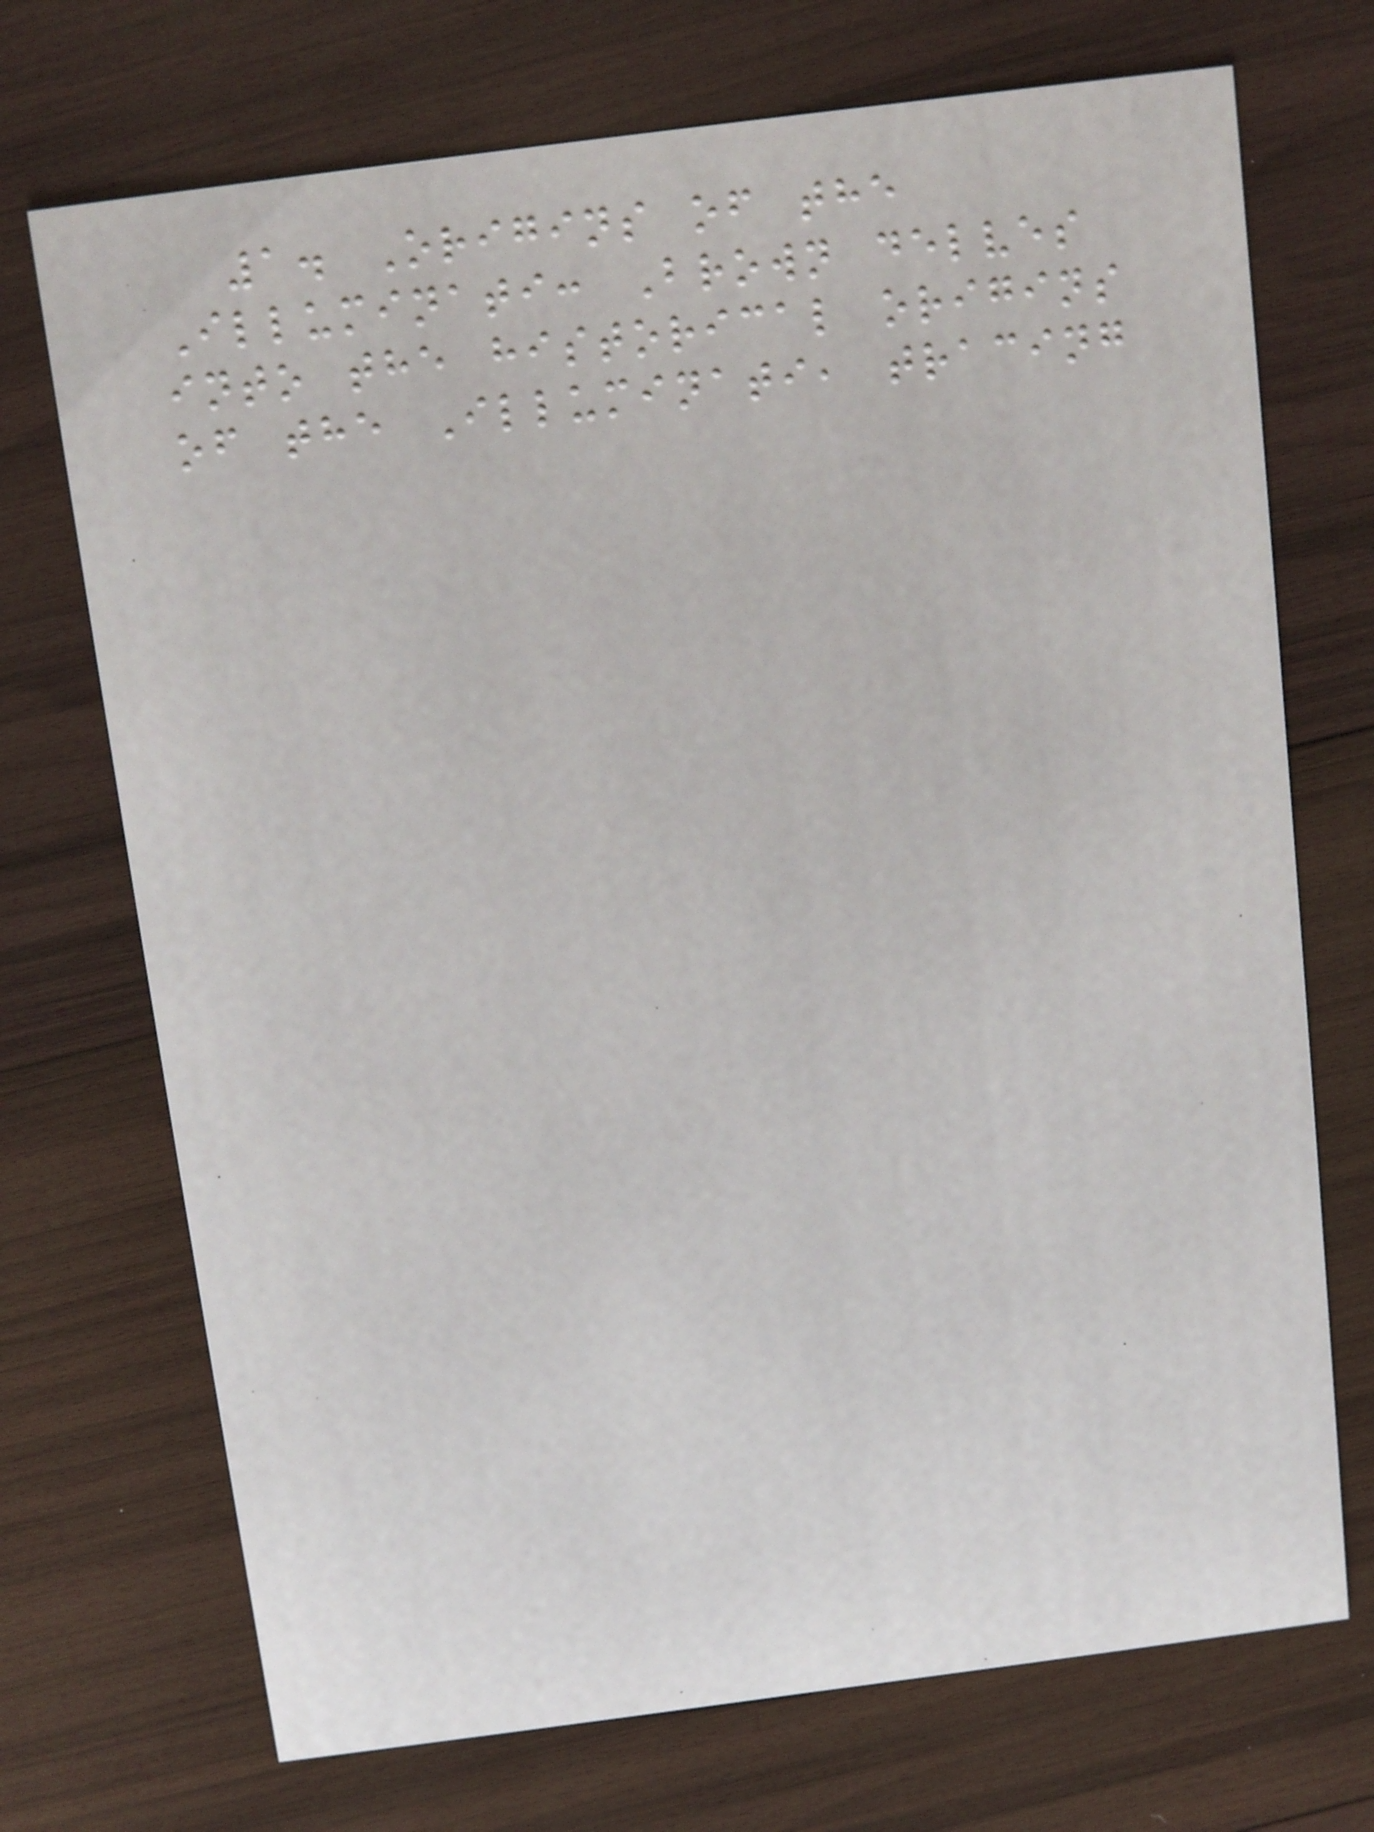1. Origins of the
Illuminati: Brown delves
into the historical origins
of the Illuminati, tracing
